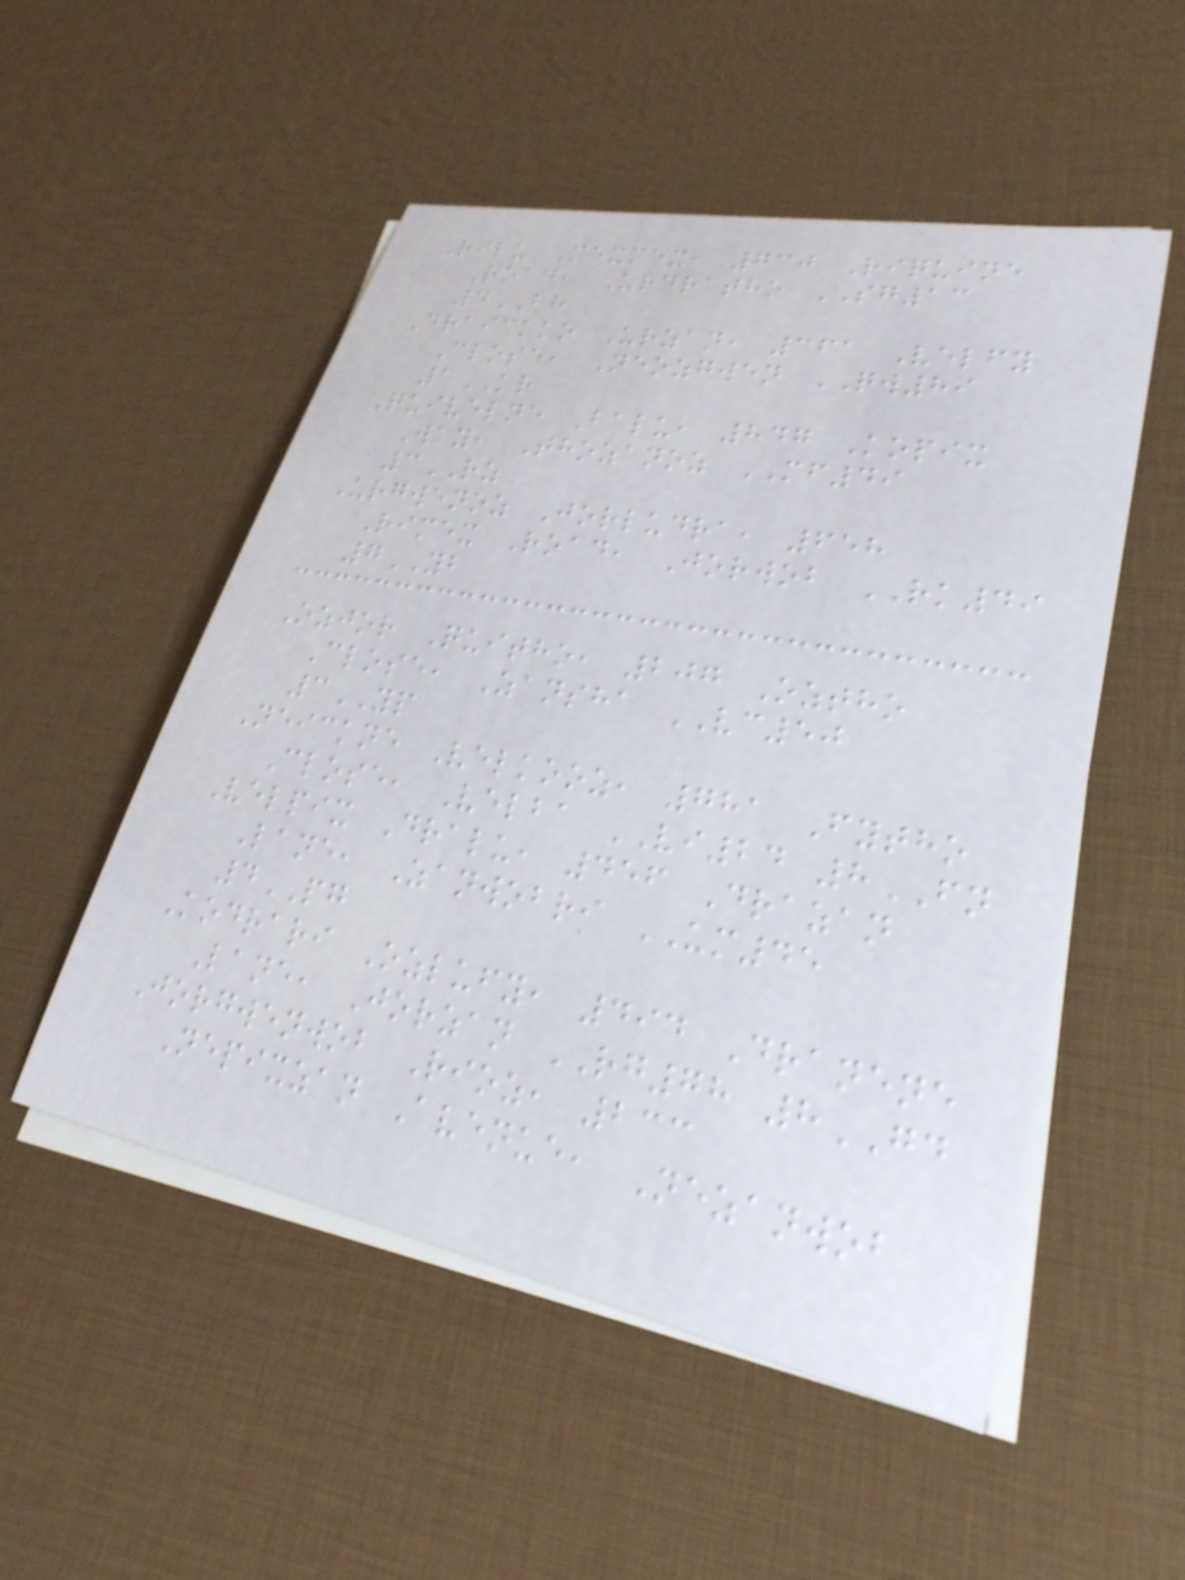Rilu Mexmex, 730 Riquine
Road, Urdratho SG13
4BH
Draickko Urzan, 361 Velfy
Close, Neozgwen QW89
1KR
Quivelne Balu, 847 Kopix
Way, Thozanoz MF49
3RZ
Urgwenoz Jorludra, 658
Rimex Road, Jorwob RK49
7YB
Ozjor Quitho, 207 Oztho
Close, Zansha VC50
3YP
Neickne Velkooz, 781 Fytho
Close, Velba VI24 8FN
Velpix Dralu, 456 Drazan
Lane, Zanwobri UM45
4PG
Kodrari Ozlufy, 494 Dranene
Lane, Jorzan RG78 8GD
Jorgwenwob Rioz, 233
Nepixzan Avenue, Nezanwob
